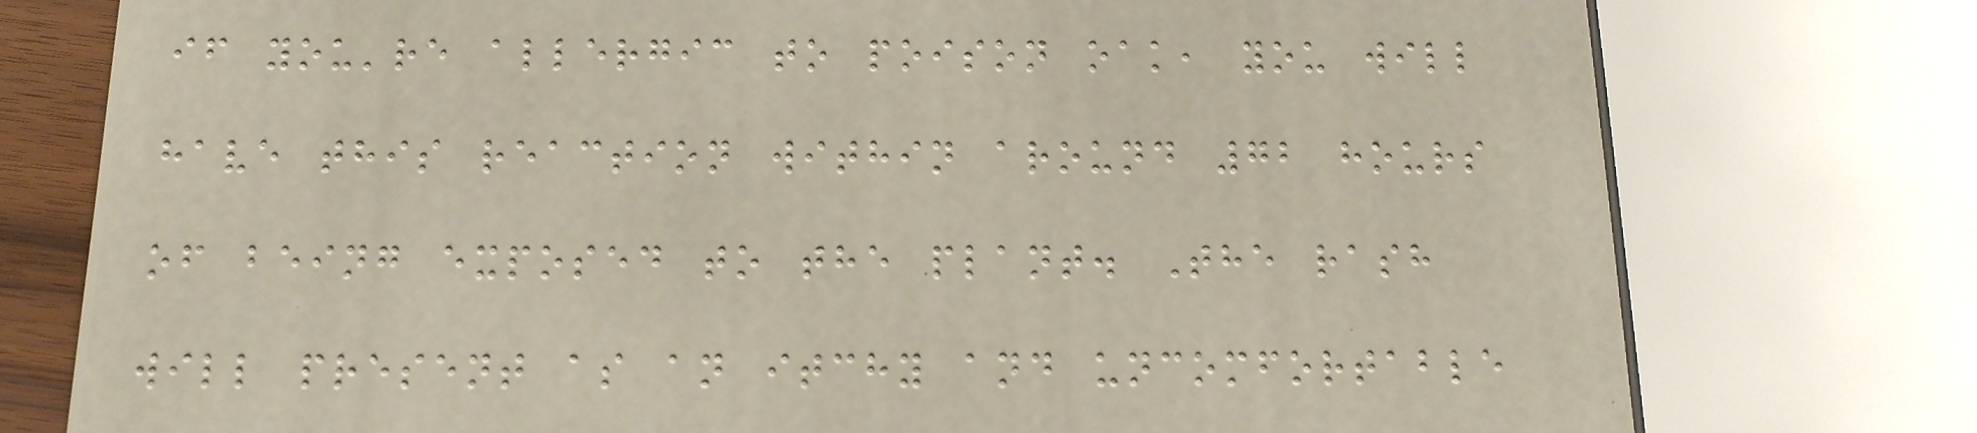if you're allergic to poison oak, you will
have this reaction within around 72 hours
of being exposed to the plant. The rash
will present as an itchy and uncomfortable
